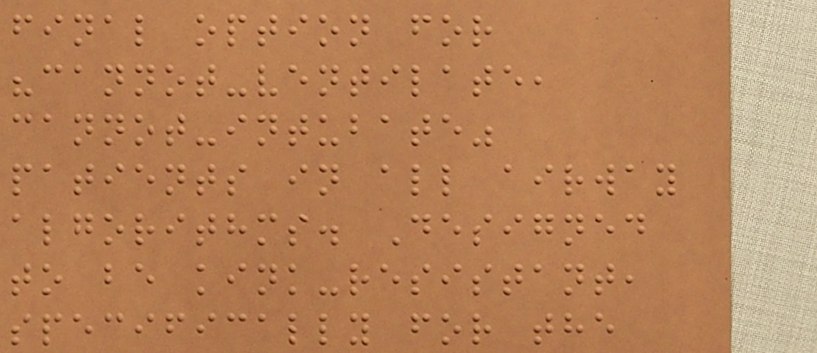final option for
"cannot-ventilate,
cannot-intubate"
patients in all airway
algorithms. Designed
to be kink-resistant,
specifically for the
